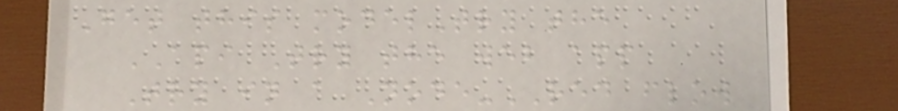Get this modelTry the
API Try the web app
Try in a Node-RED flow
